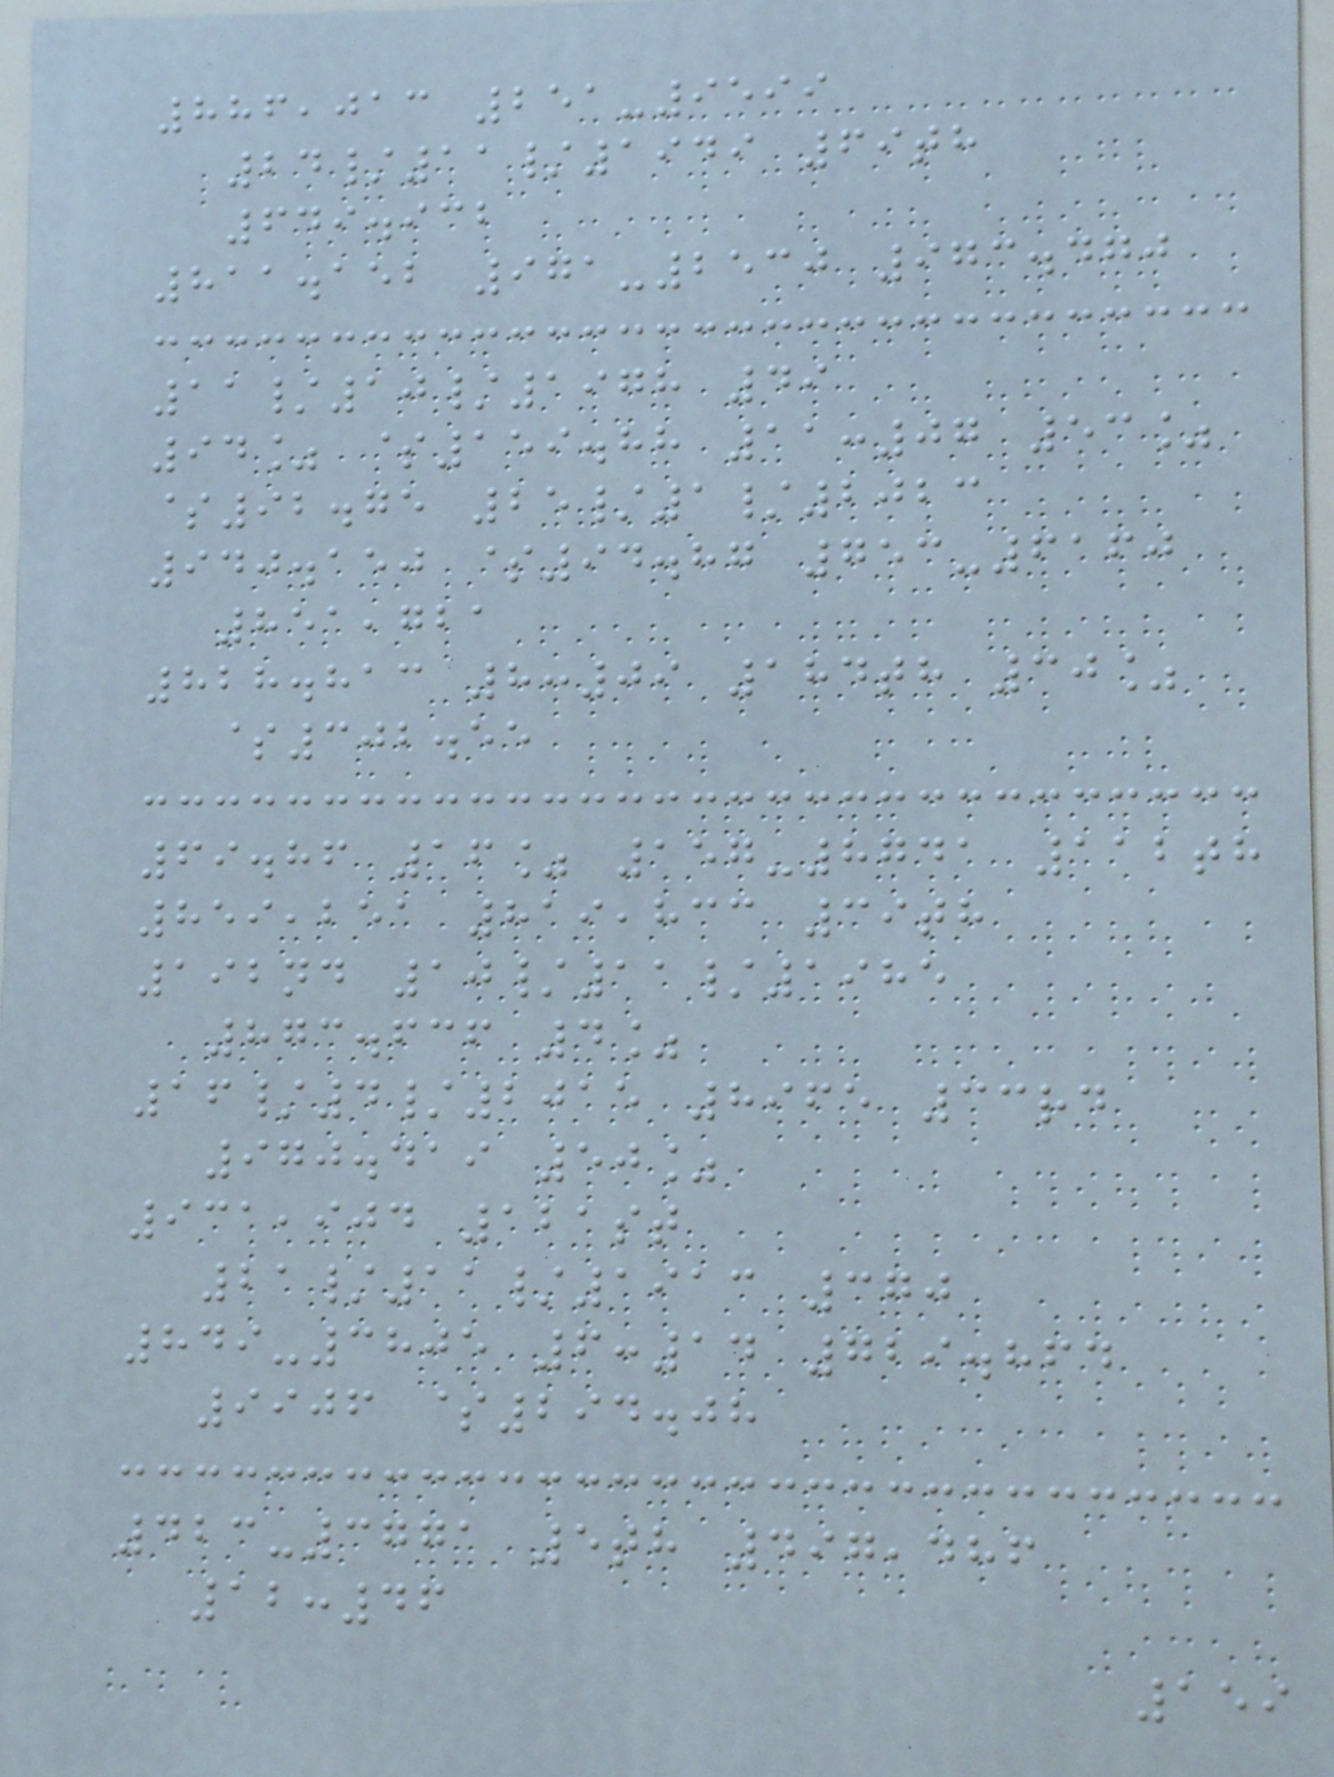886,013 251-9599
24/11/1949 69th
649.932
811.152 971-2530 973.470
11/10/1978 49
94% $159.88 11:07 53%
$92.75 25/1/2023
940.150 $94.87 753-6160
851,721
828.813 8:09 184th 30%
$302.55
69.86 16% 157-8741 112th
859,251 819,833 39th
192nd 10/11/1985
873.636 4%
16/4/2015 8965 33rd
970.419 50%
931,904 121st
21/11/1913 370
849-3805 6:14 729.864
9906 $294.08
423-3771 5th 497,486
12:46
159
